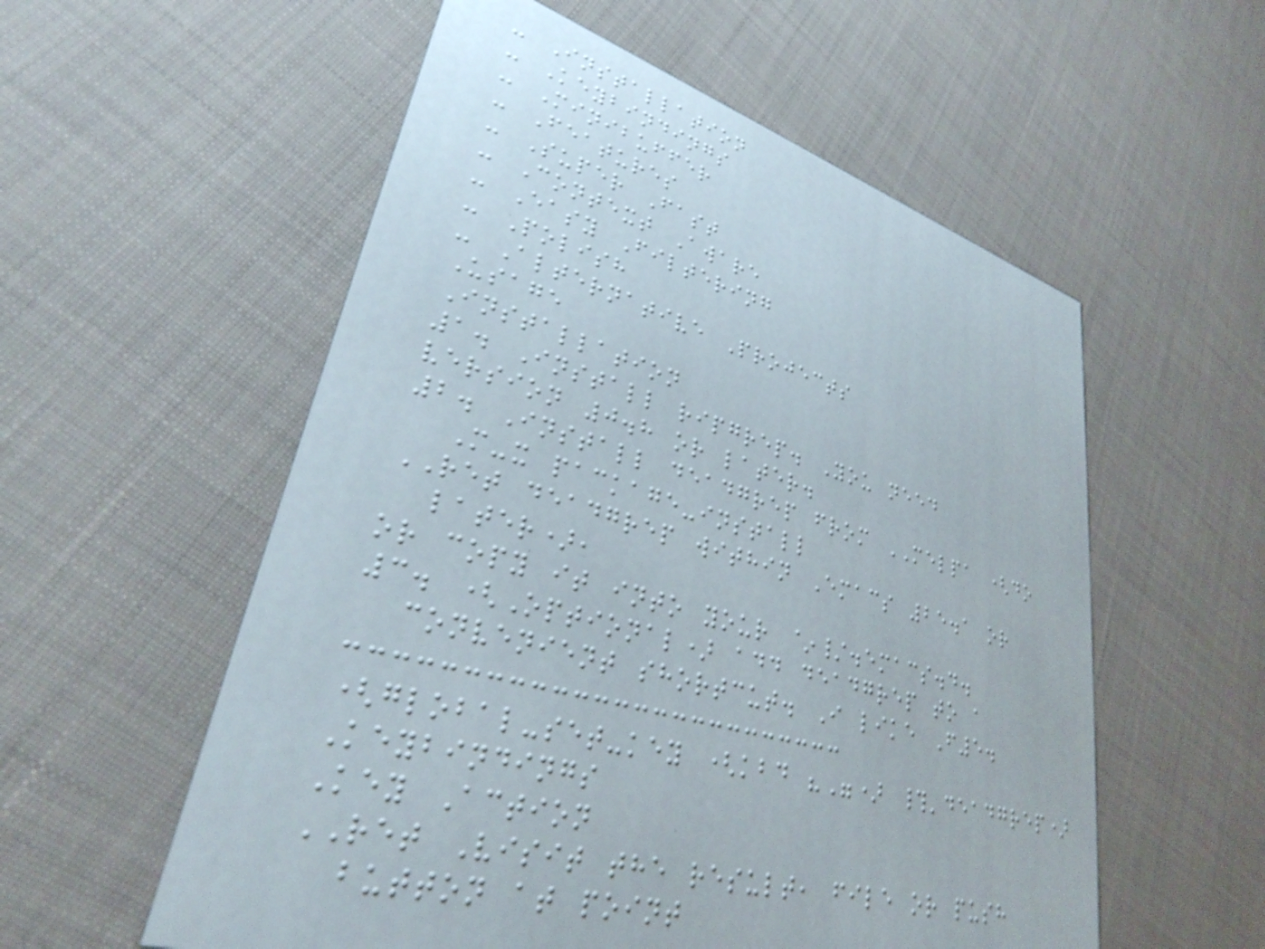- Installation
- Keybindings
- Minibuffer
- Features
- Super Fast
- Context Aware
- Easy Filtering
- Polish
- Alternative Projects
Usage
Installation
1. Install ripgrep. You need
version 0.8 or later.
2. Install deadgrep from MELPA (do
M-x package-install
RET deadgrep within Emacs 25.1 or
later),
or copy it into your ~/.emacs.d.
3. (Optional) add deadgrep to a
convenient shortcut. I like F5.
(global-set-key (kbd "") #'deadgrep)
Keybindings
Key Action
RET Visit the result, file or push
button at point
